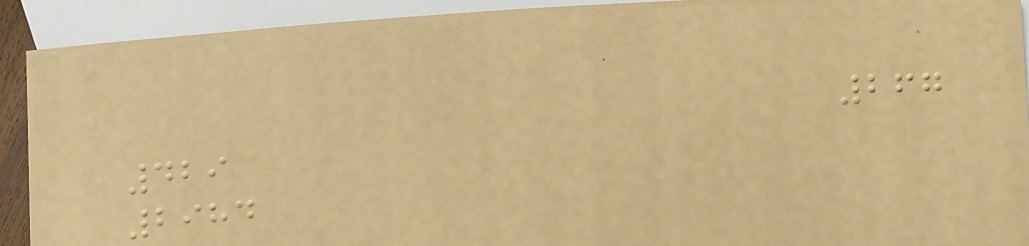267
429
2984
